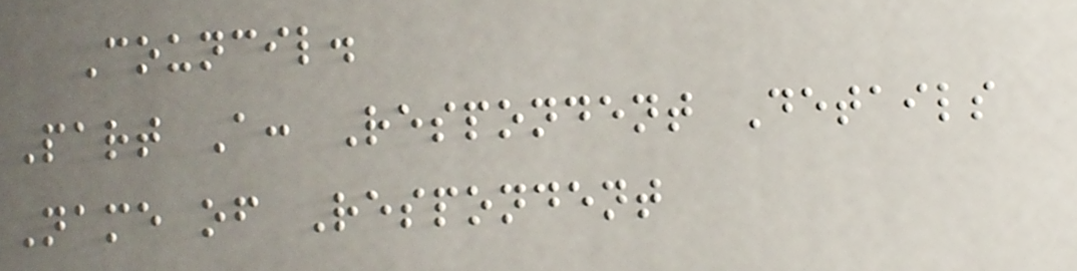Council.
Part A: Respondent Details
Name of Respondent
